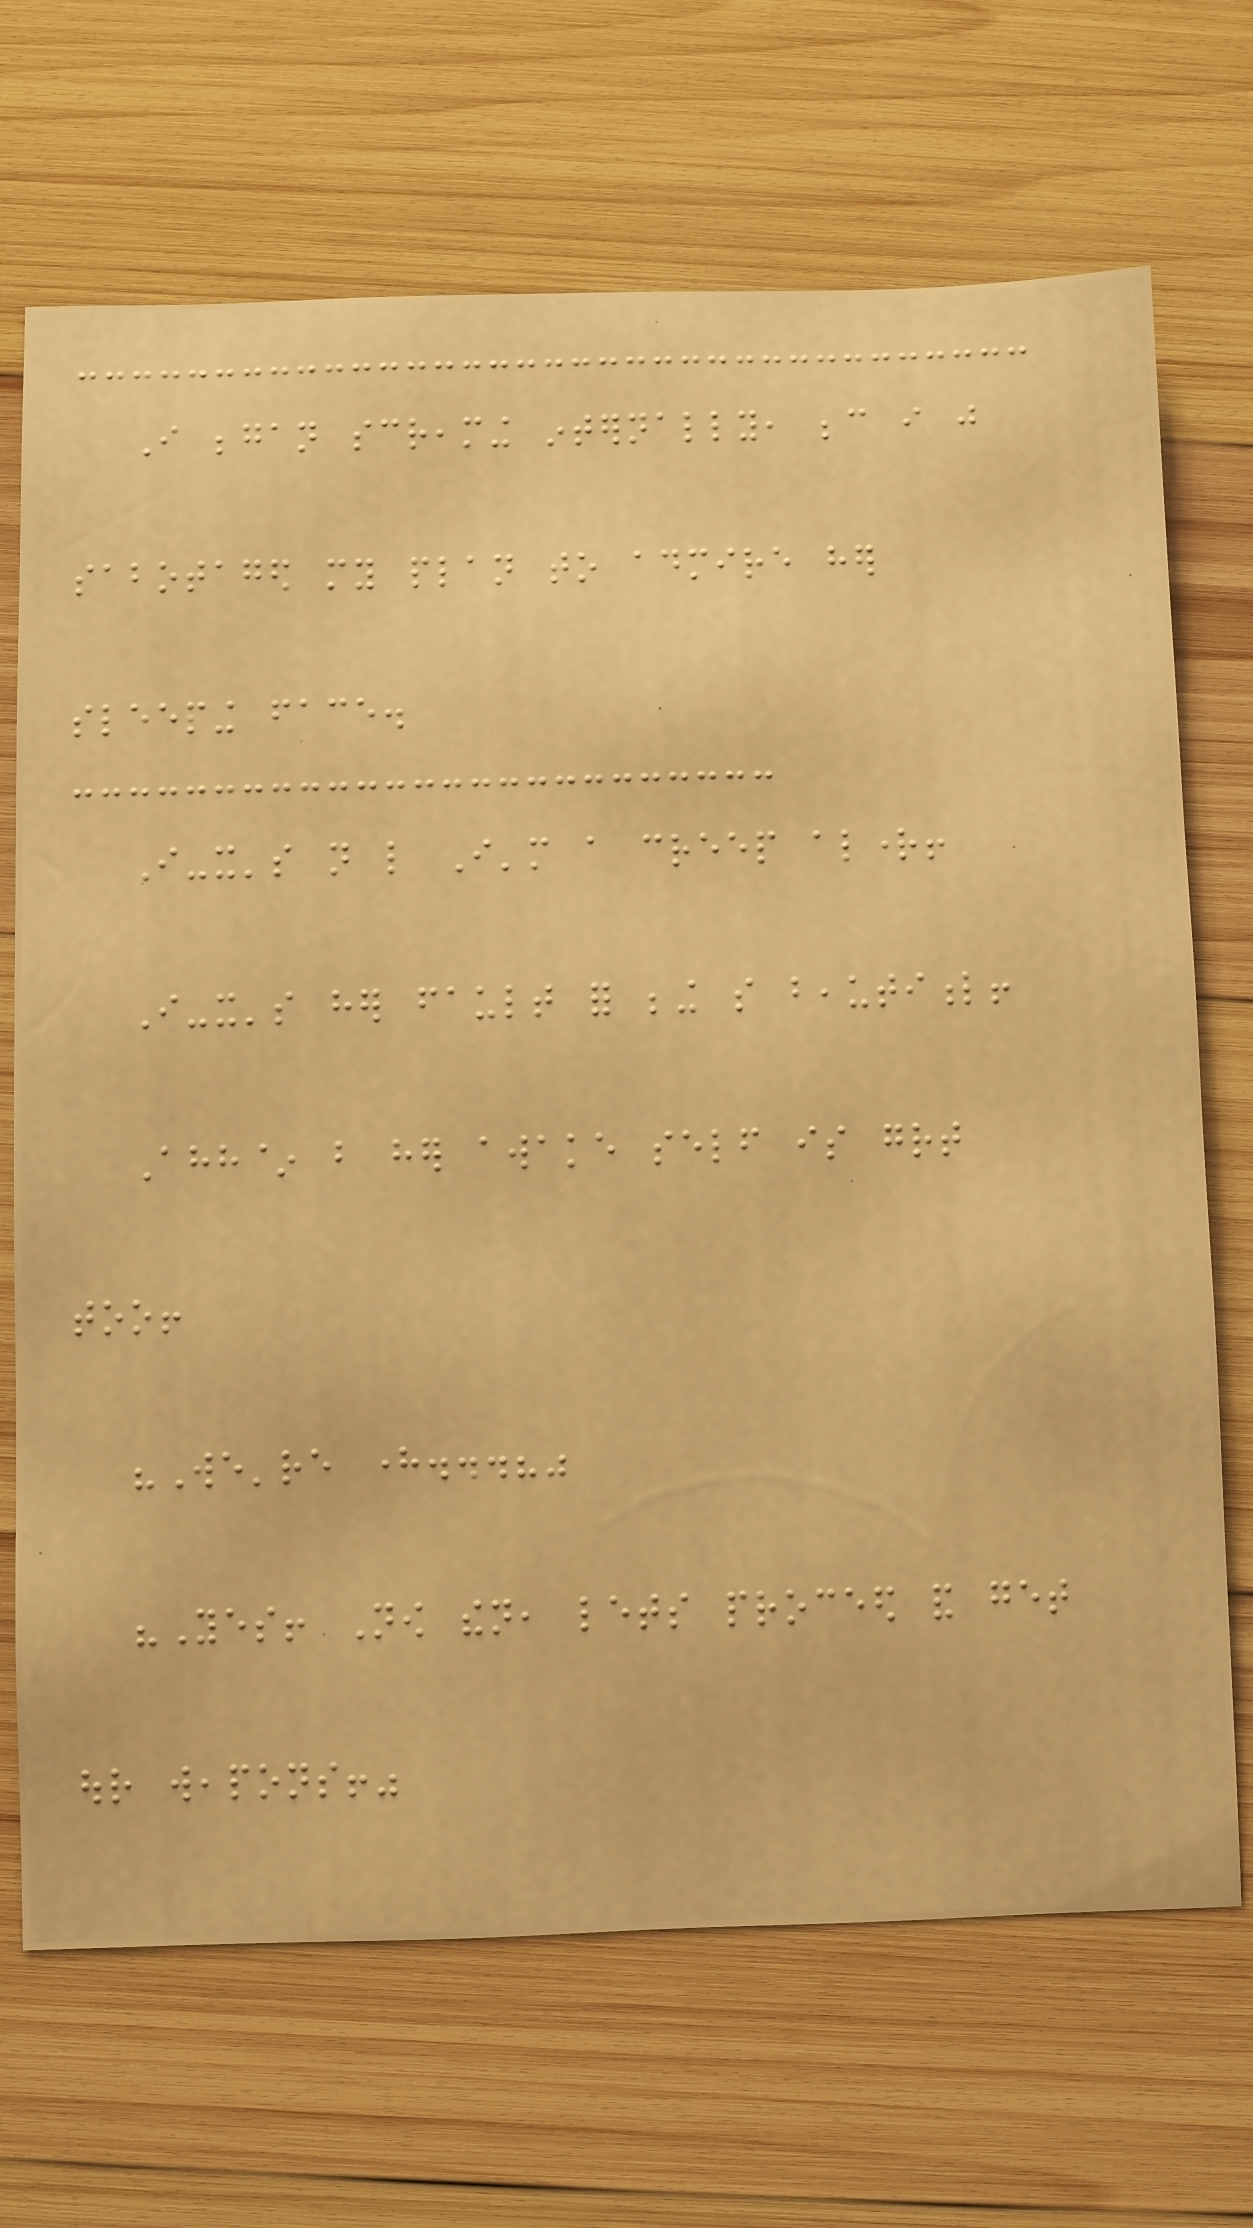I began screaming internally, because i just
sabotaged my plan to admire her
sleeping face.
I-it's not like I'm a creep alright!
I-it's her fault for being so beautiful!
Ahh~ but her awake self is great
too!
"We're here...?"
"Yes! Now then, lets proceed and get
our weapons!"
